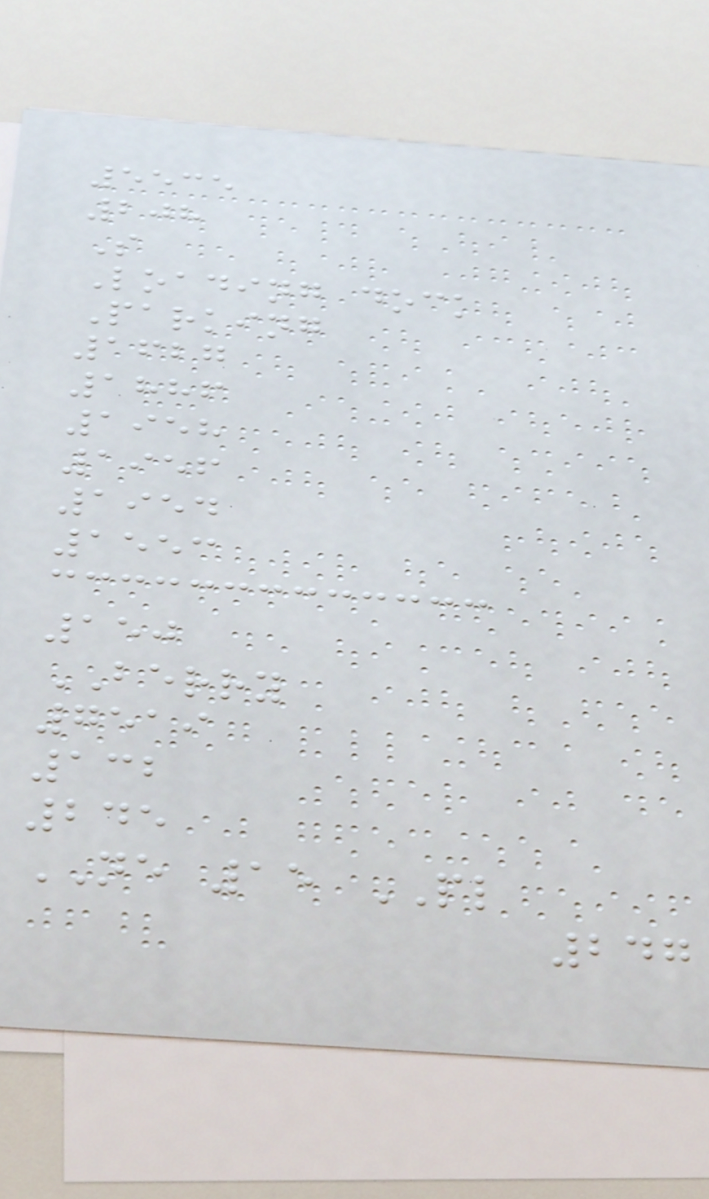5535
208
S
Loading dock
Parking
1627
1886
1958
1956
1954
1553
150
BERRY
7519
132
245
NE 15 PL
247
